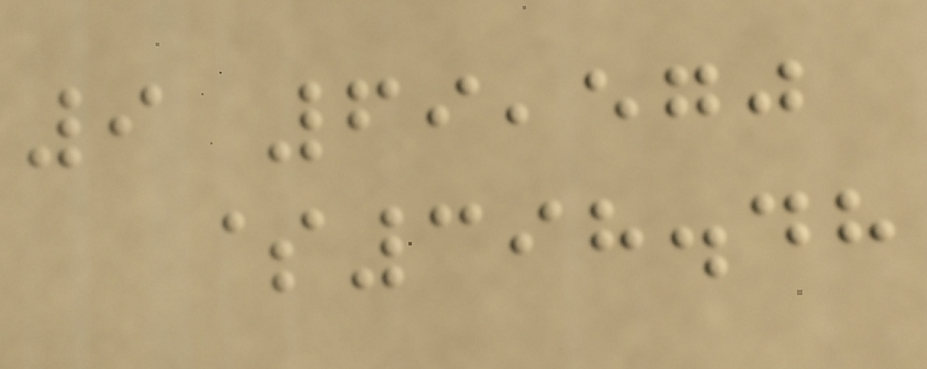9 69,570
$398.48
